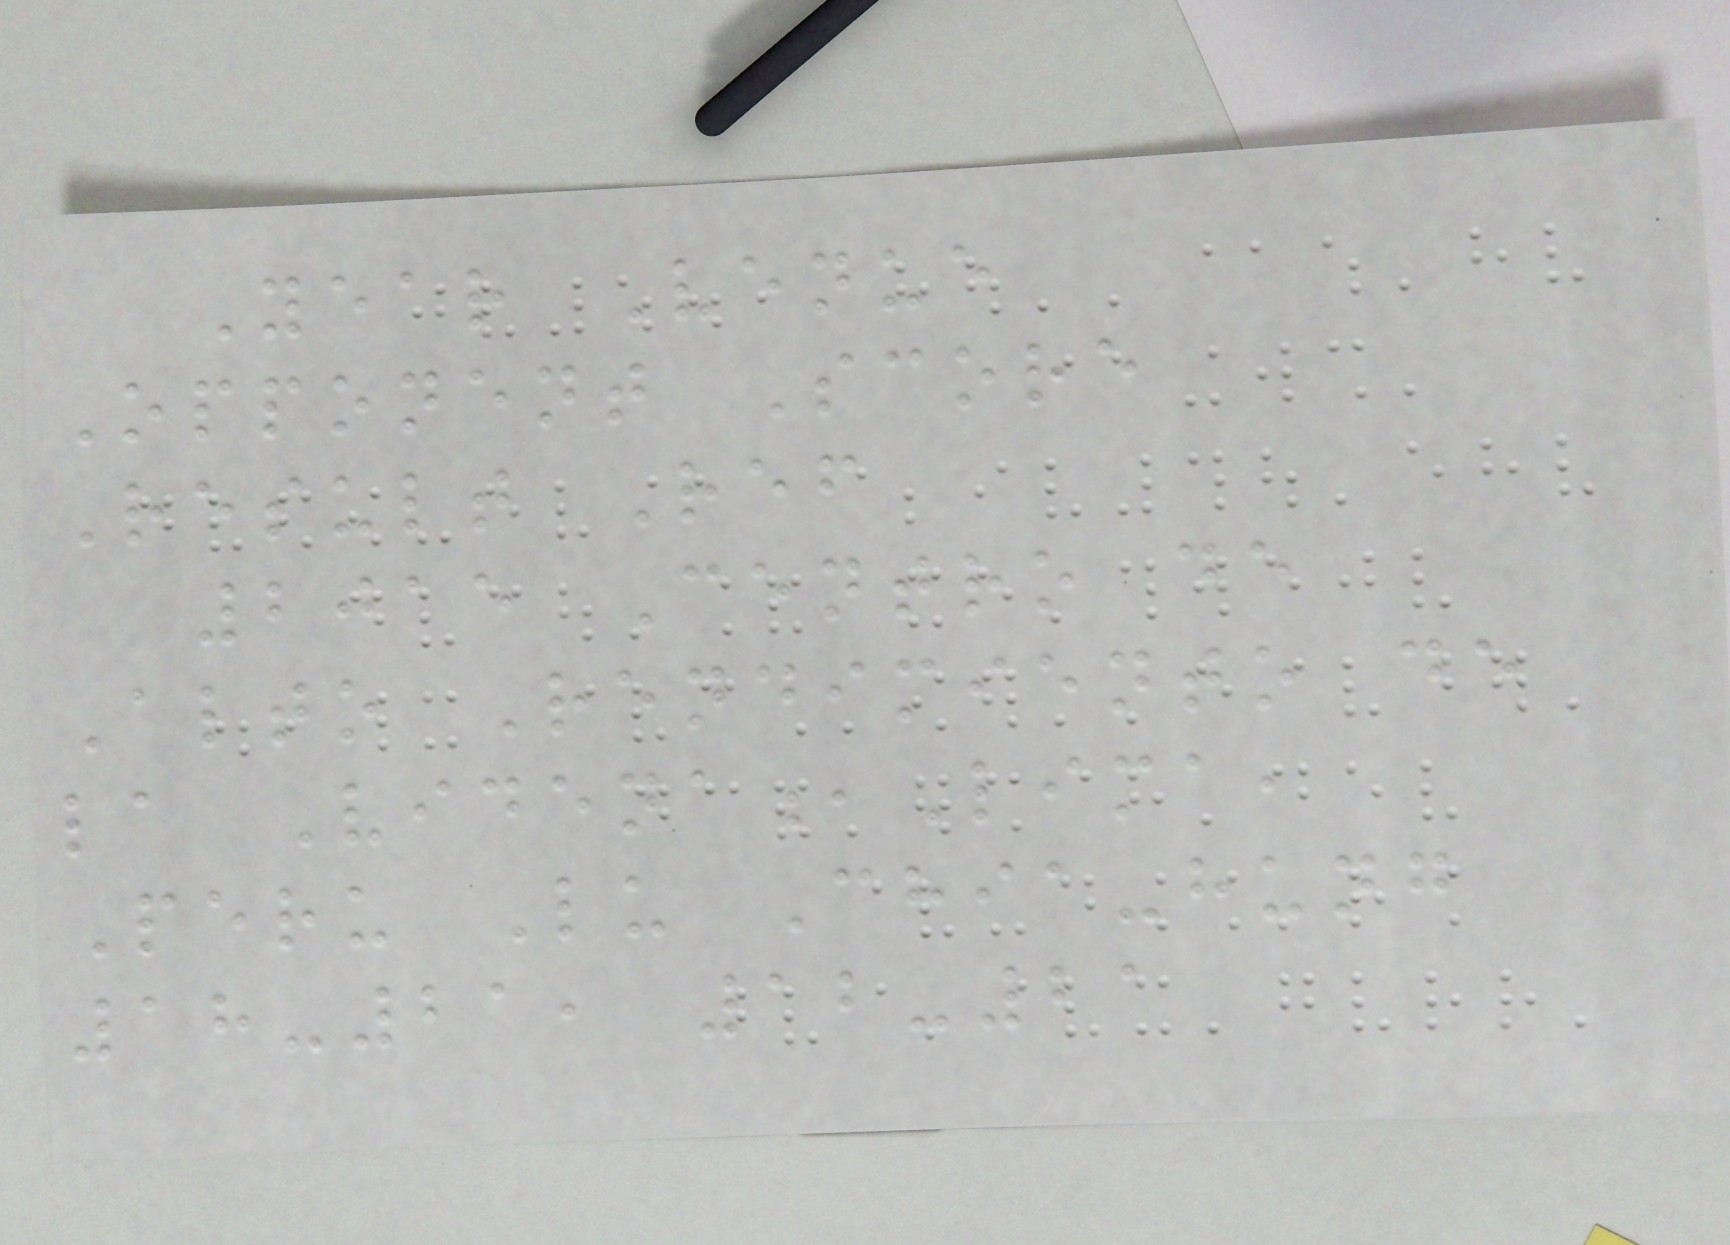Year Venue
Opponent Score
Result Ref
2015 Centro de
Alto Rendimiento de
la Videna,Lima,
Peru Lu Chia-hung
18-21, 12-21
